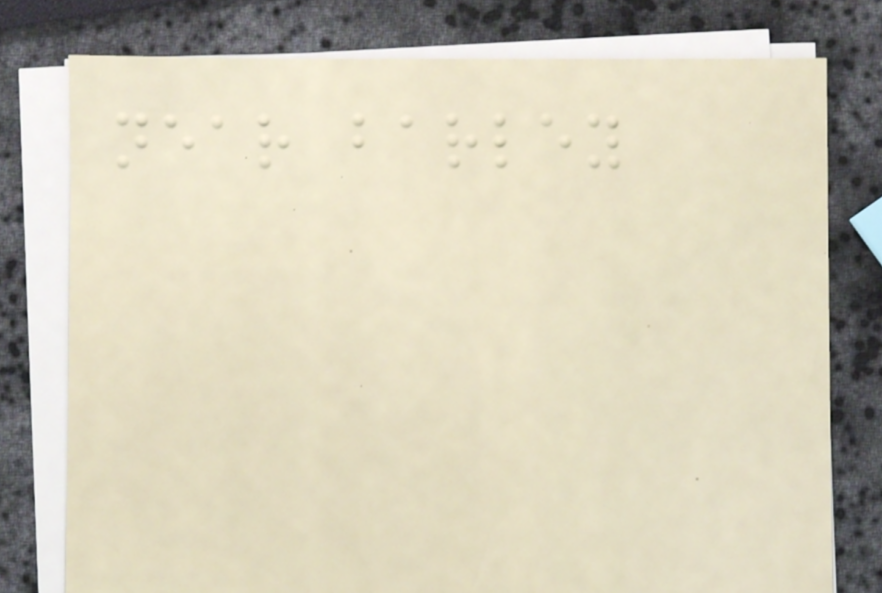near barley
